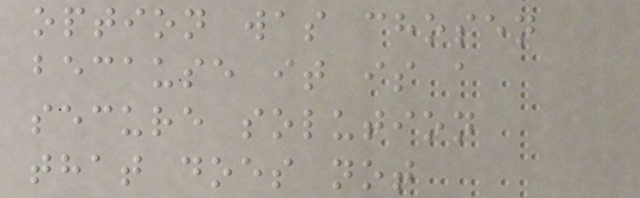option was chosen
because it is a
secure solution
that does not
